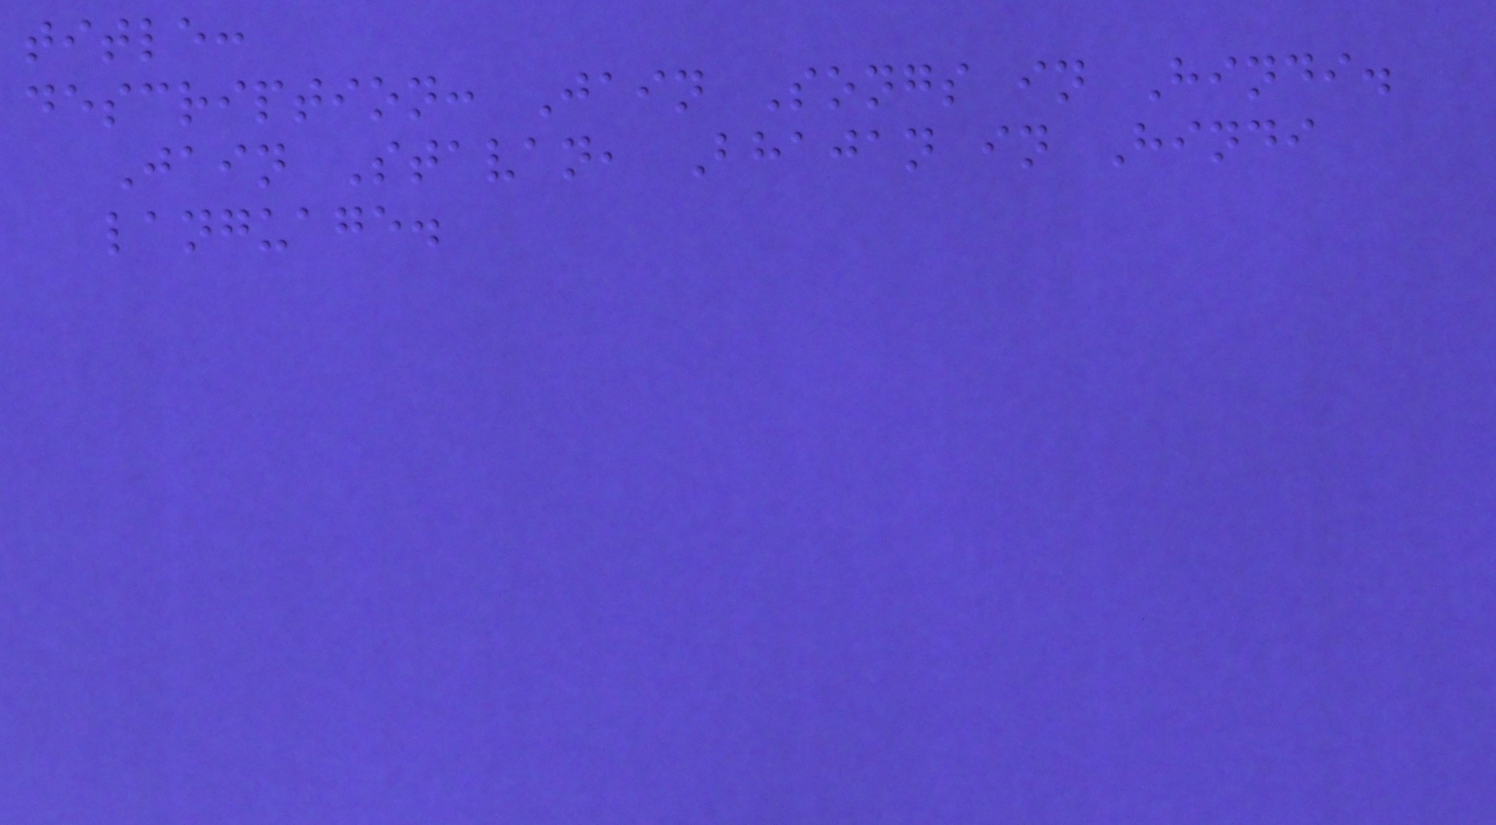title:
description: Jain Songs in Hindi.
Jain Stavan, Bhajan in Hindi
language.
